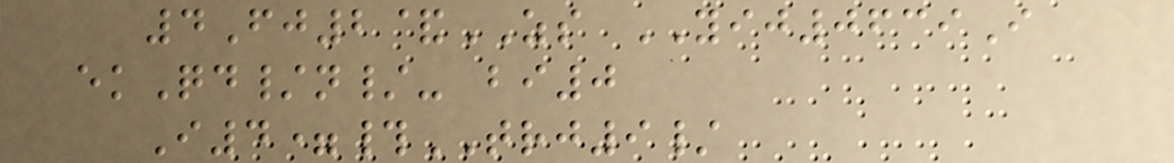4Fj2&ZS YIJ0639I
ekQd/n/- bi0
I4=#TRJ9/
